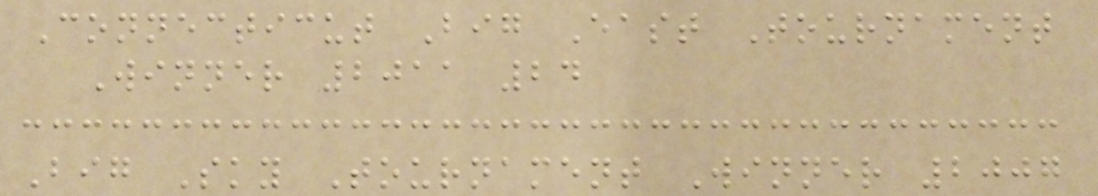Connecticut Big East Tournament
Winner 2011 24
Big Sky Tournament Winner 2007
